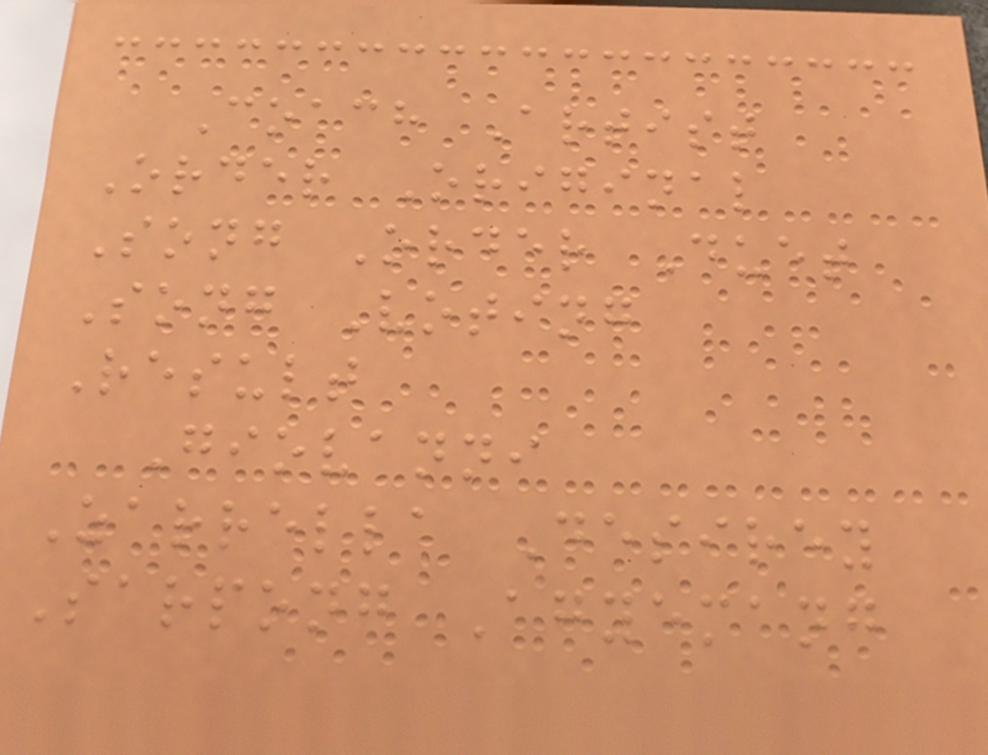Coach Artist
Order Original
Song Order Duet
Song Voting
Result
Giovanni
Zarrella Desirey
Sarpong Agyemang
